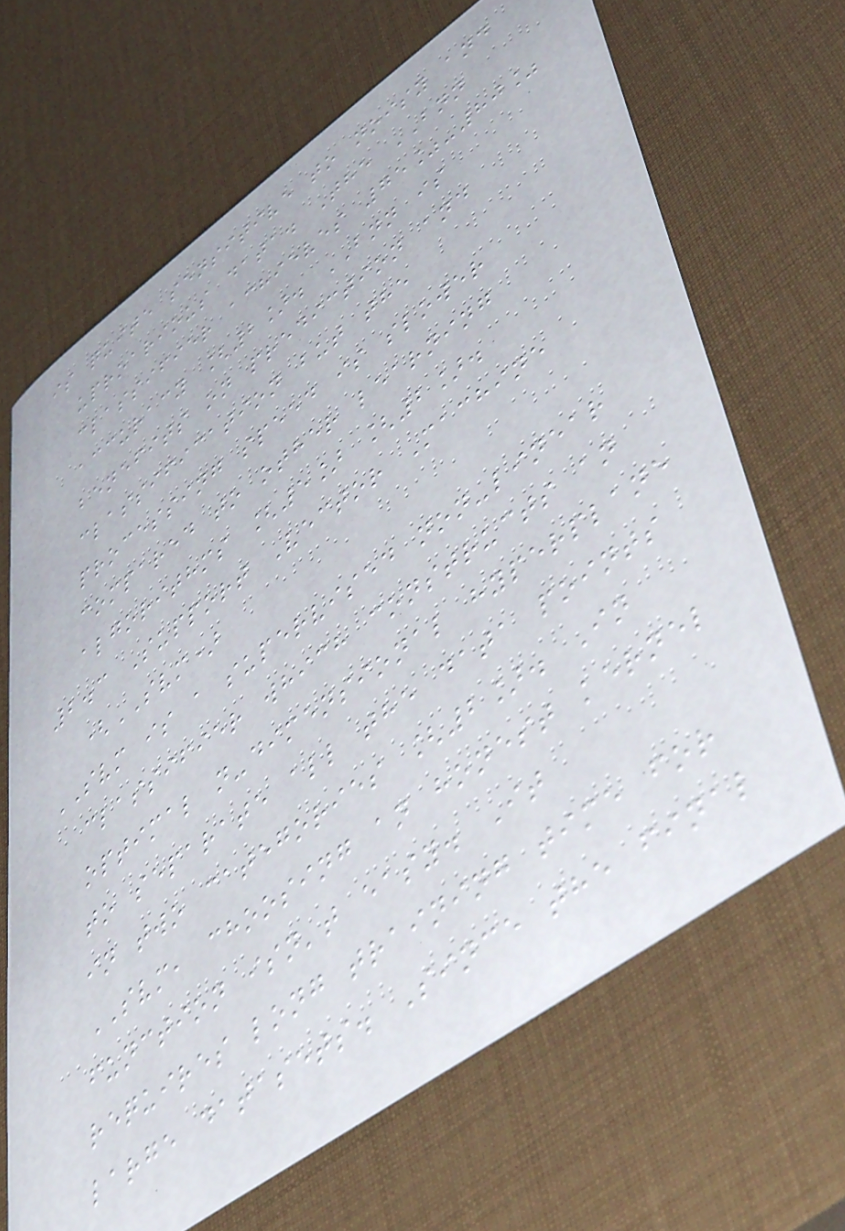is quite sensitive to noisy and
uproarious data. The BNN
classifier achieves 75%-80%
accuracy [2]. BNN is
benefits on prediction and
classification but the
processing speed is slower
compared to other learning
algorithms [5] [2].
2.3 Support Vector Machine
(SVM)
SVM is a supervised non-linear
classifier which constructs an
optimal n-dimensional hyperplane
to separate all the data points
in two categories [2]. In
SVM, choosing an honest kernel
function isn't easy. It
requires long training time for
large datasets. Since the final
